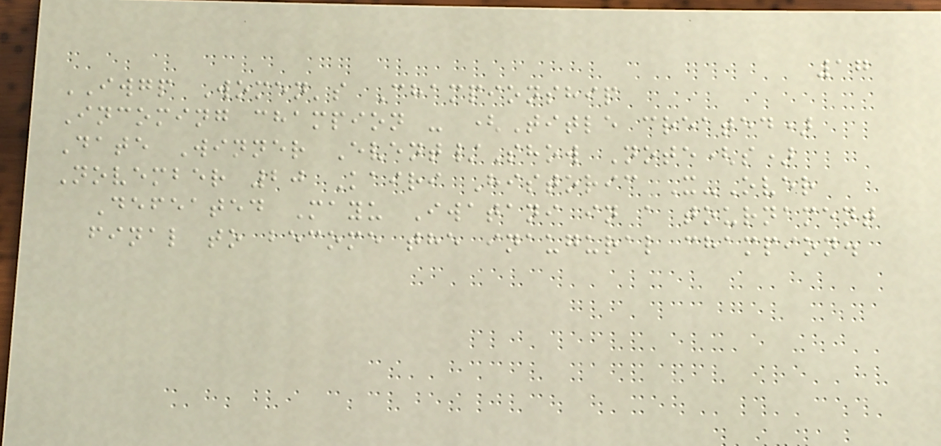17
IWGP Women's Championship
Incoming champion - (Title created)
Date Winner Event/Show Note(s)
November 20 Kairi Historic X-Over
Defeated Mayu Iwatani in a tournament
final to become the inaugural champion.
